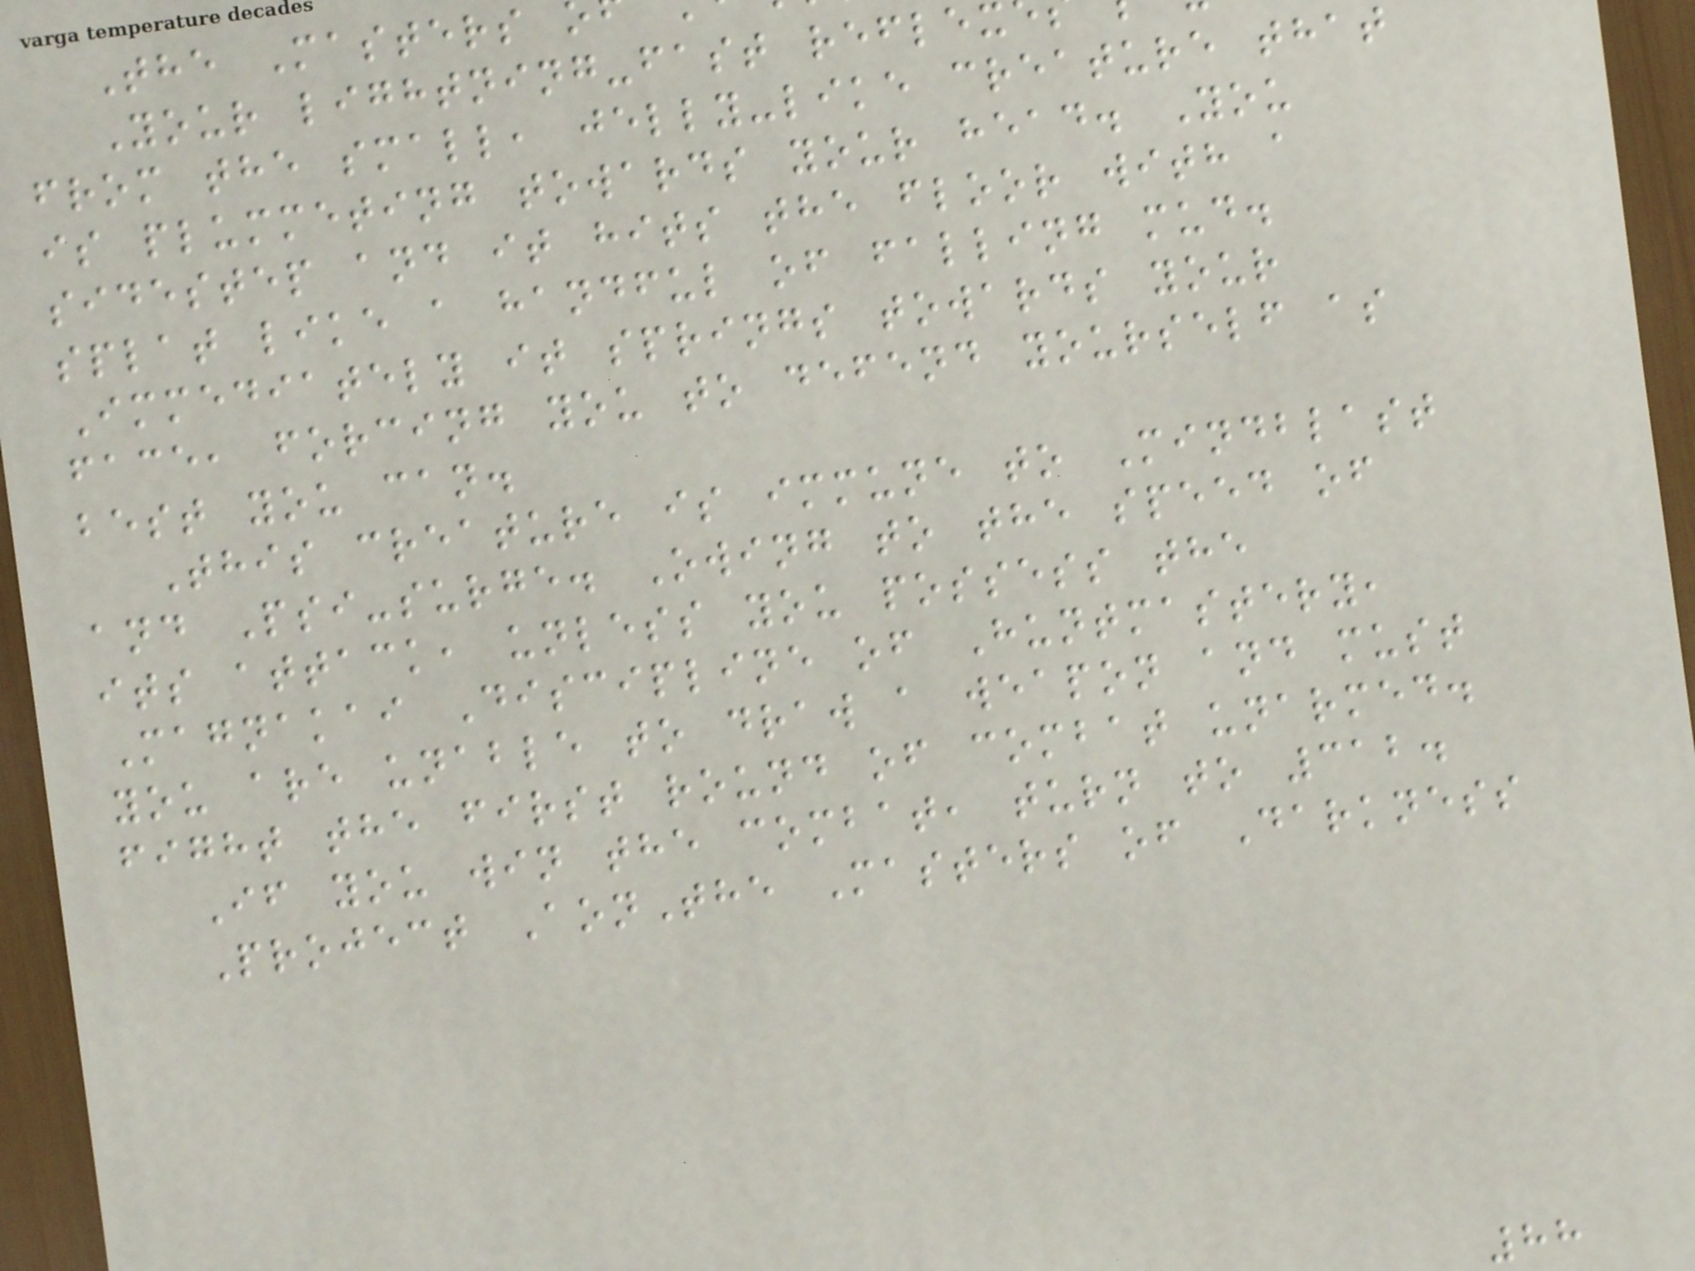The Masters
Your lightning-fast reflex
from the small, jelly-like creature that
is plummeting towards your head. You
sidestep and it hits the floor with a
splat like a handful of falling mud.
Immediately it springs towards your
face, forcing you to defend yourself as
best you can.
This creature is immune to Mindblast
and Psi-surge. Owing to the speed of
its attack, unless you possess the
Magnakai Discipline of Huntmastery,
you are unable to draw a weapon and must
fight the first round of combat unarmed.
If you win the combat, turn to 312.
Project AonThe Masters of Darkness
88
